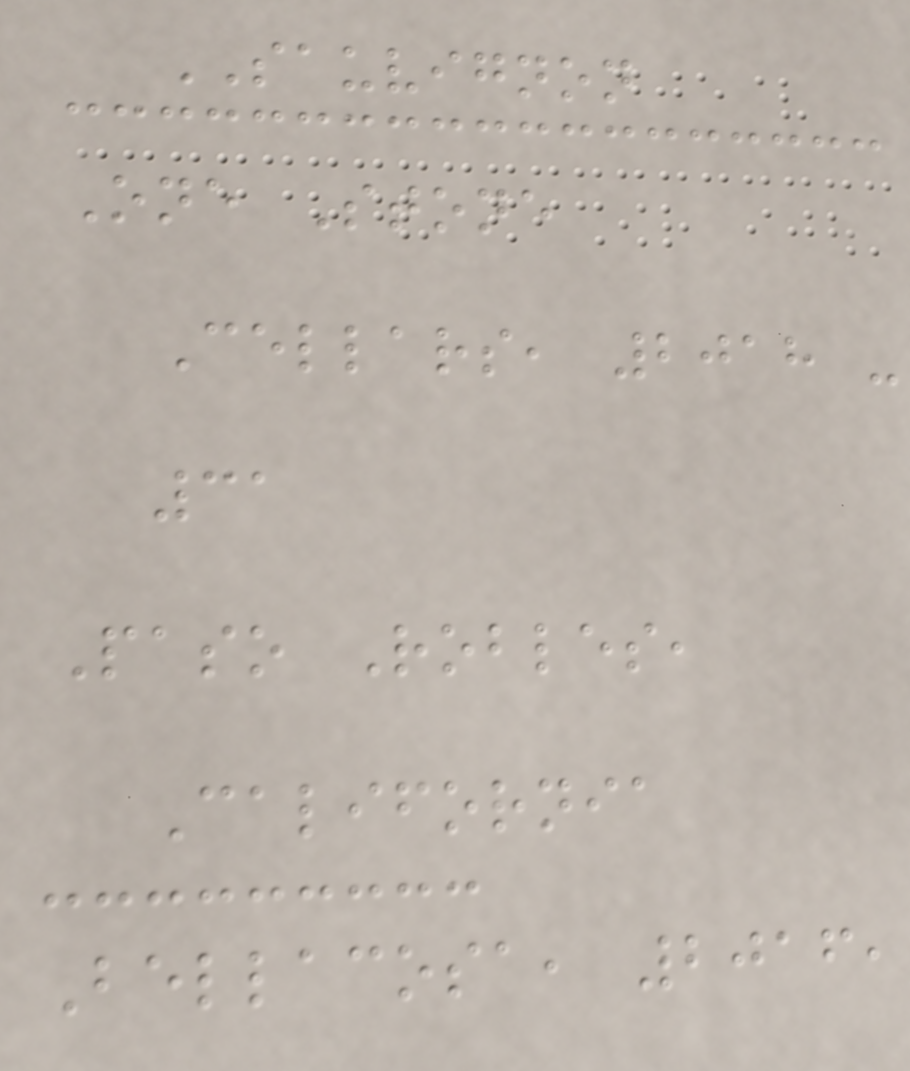SAUVIGNON
One Stone
Cellars, 2018 -
31
Paso Robles,
California
Bellacosa, 2016,
